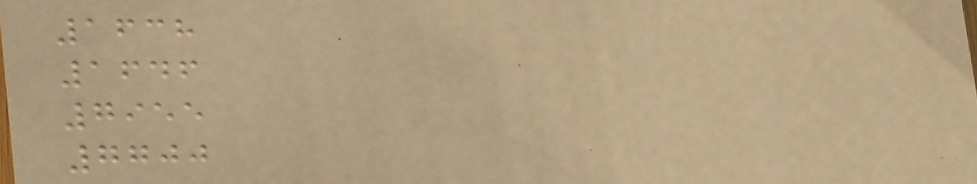1638
1646
7955
7700
